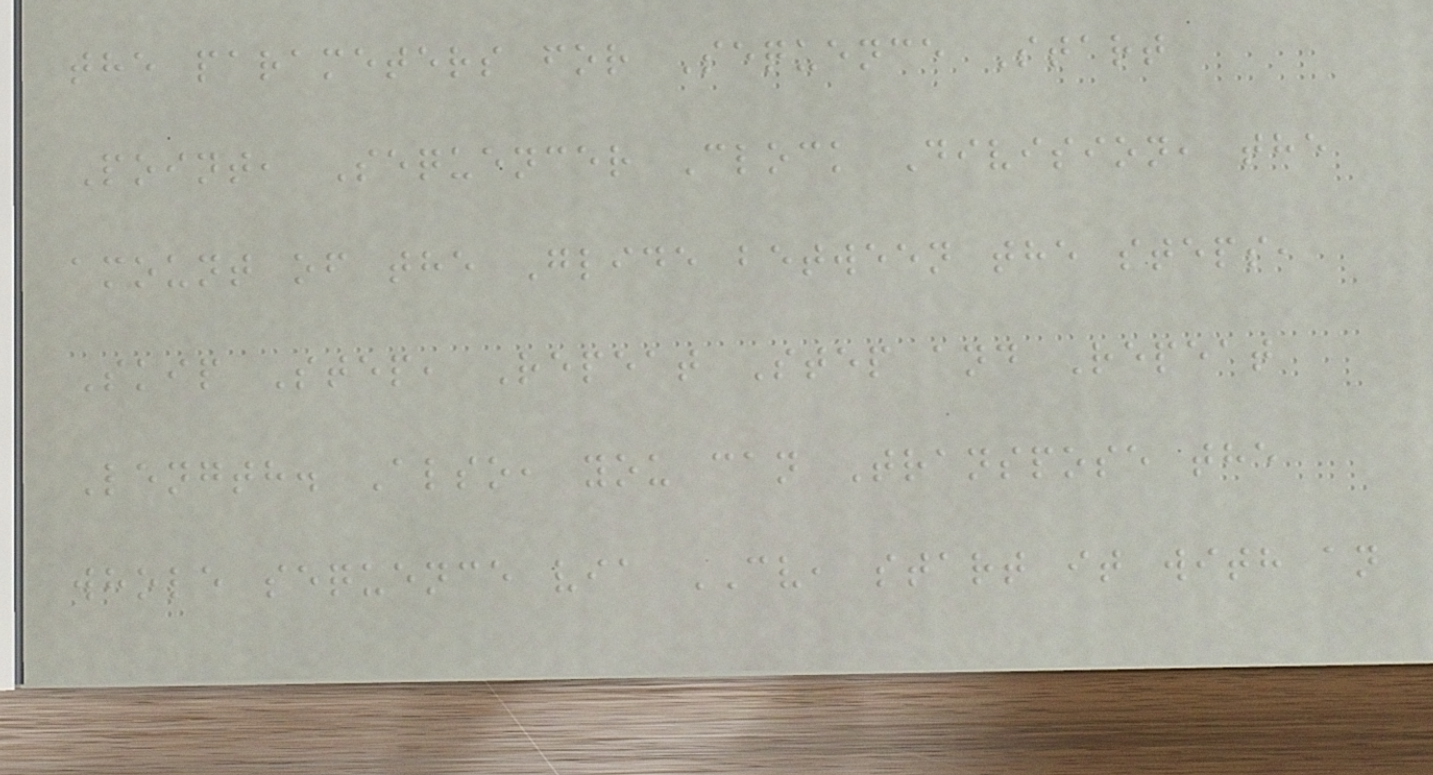the parameters for Sequence Start
Point, Sequencer Clock Division, the
amount of the Glide between the steps,
Skip Step, Repeat Step and Repeat
Length. Also, you can Transpose the
whole sequence via CV, start it with an
